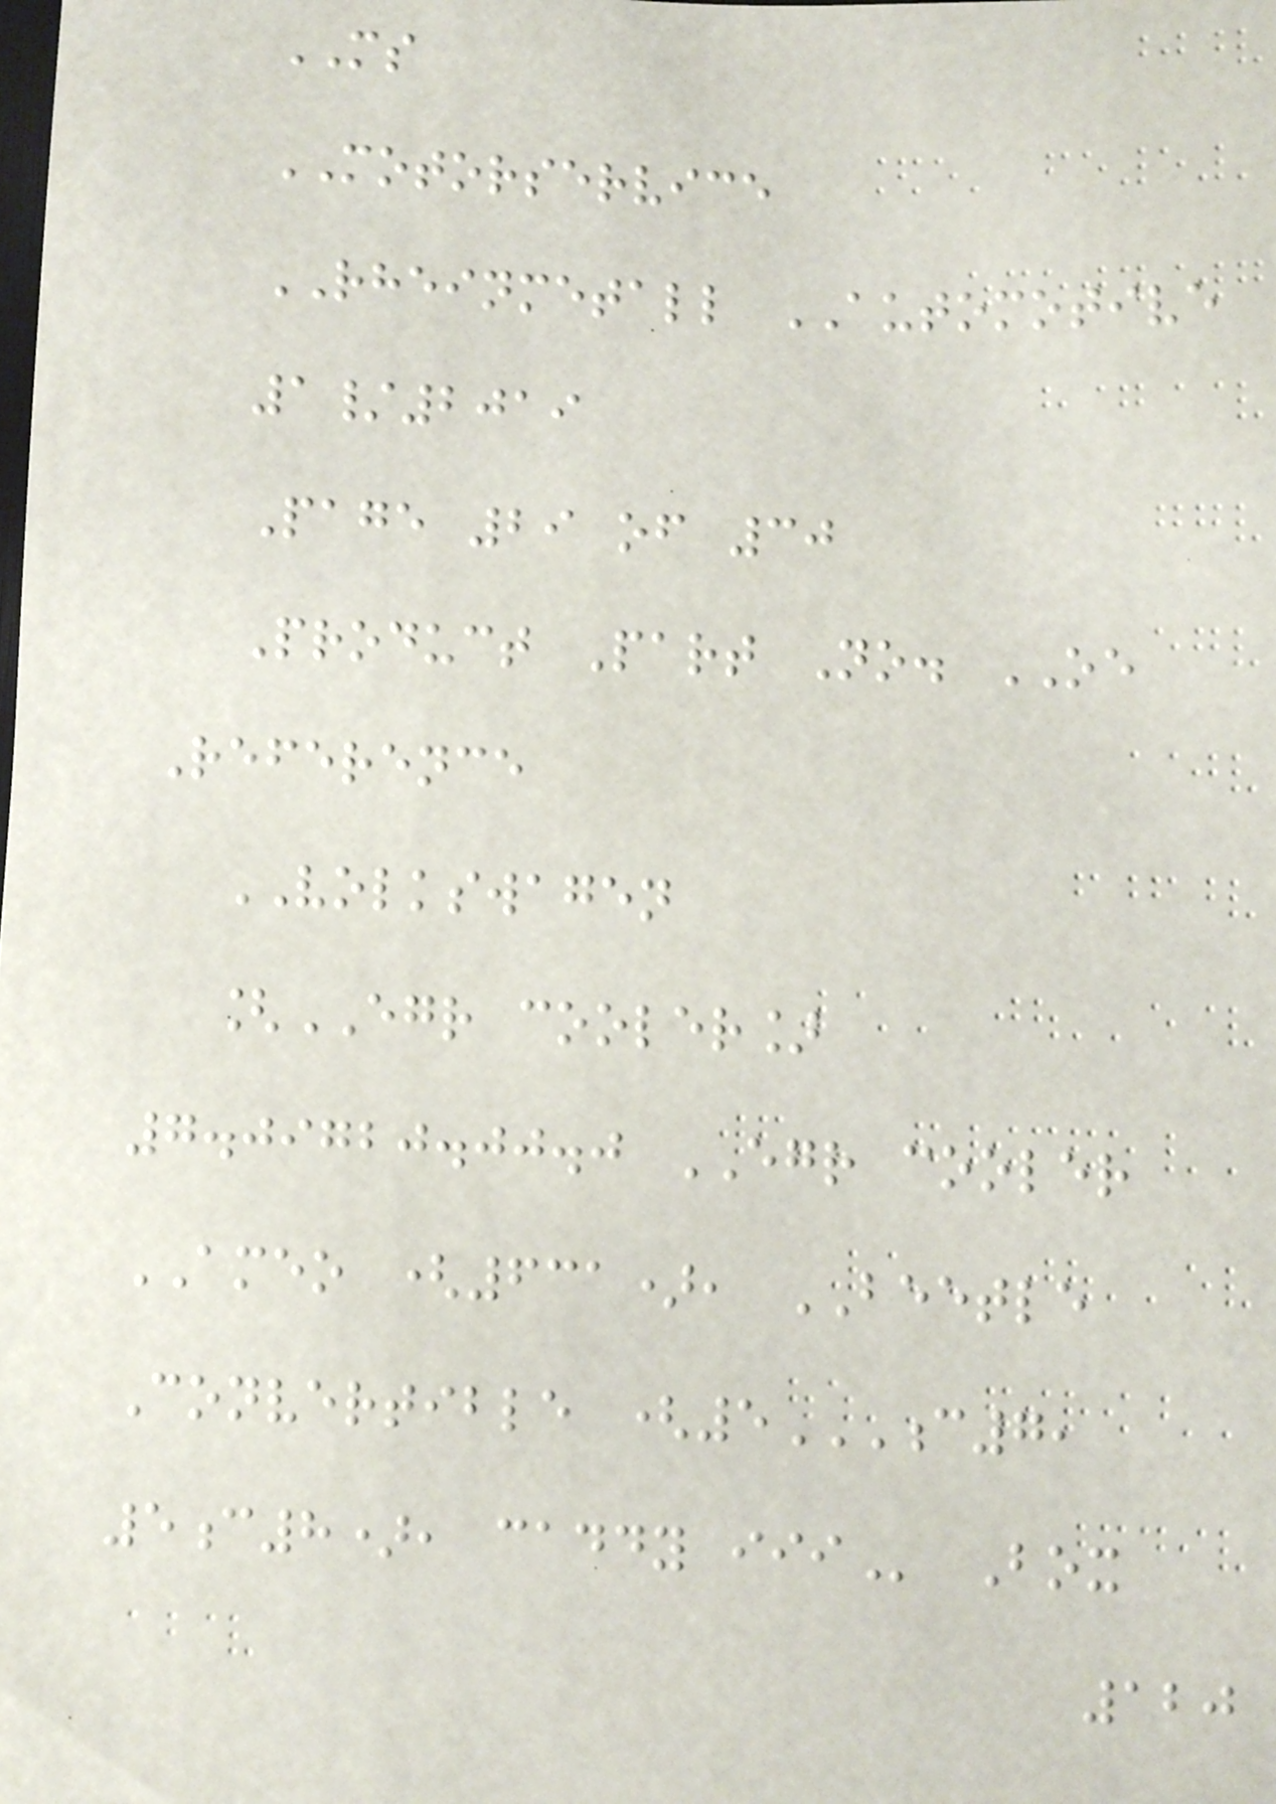MS
MOTORSERVICE
RHEINMETALL AUTOMOTIVE
1/2019
Page 29 of 30
Product Part No. OE
Reference
VOLKSWAGEN
[EGR cooler]
7.09720.00.0 EGR cooler
AMEO (631), BEETLE
Convertible (5C7,
5C8), CADDY III Box
120
